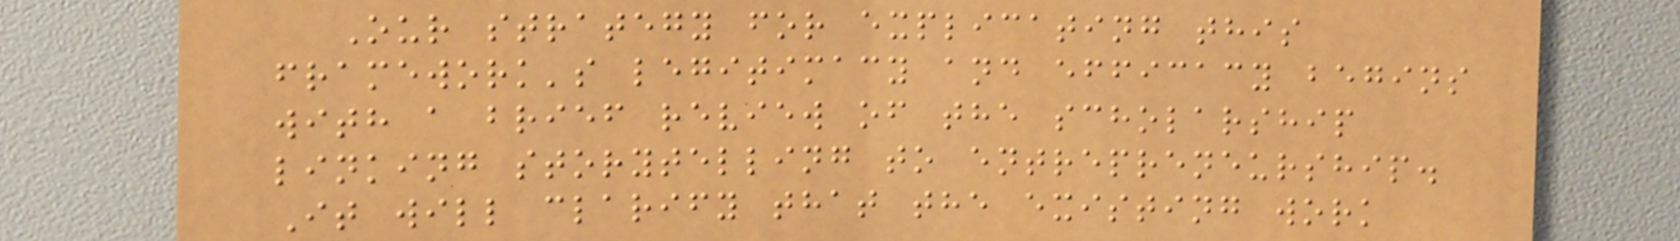Our strategy for explicating this
framework's legitimacy and efficacy begins
with a brief review of the scholarship
linking storytelling to entrepreneurship.
It will clarify that the existing work
